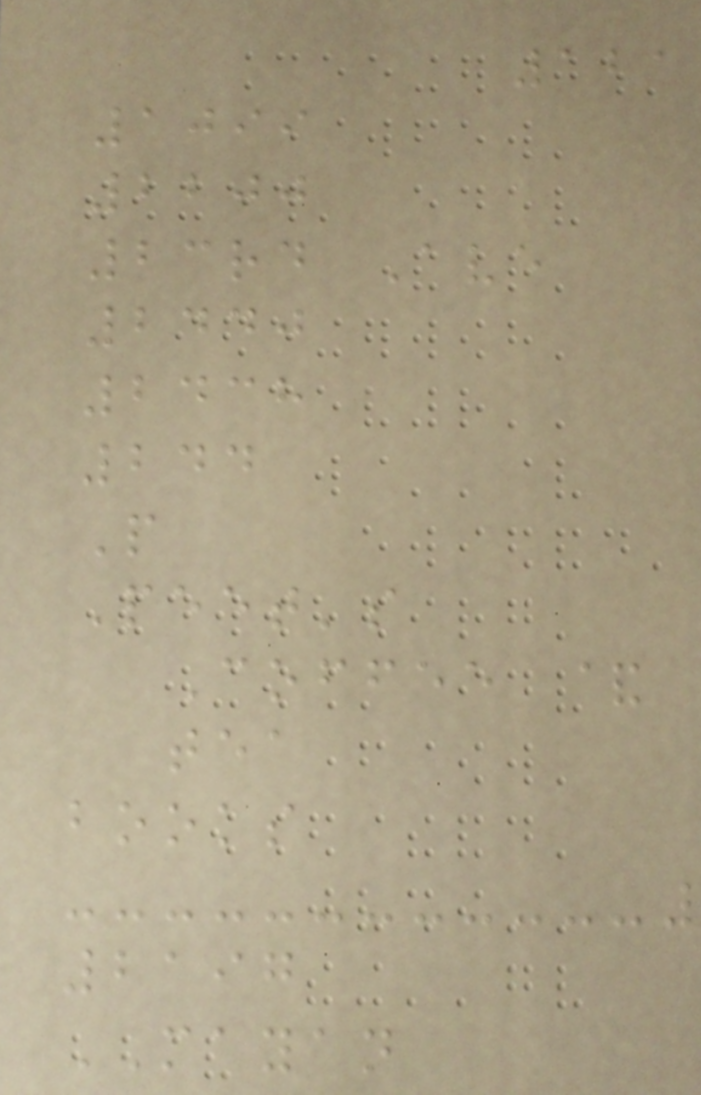121
1099
2200
23rd Ave
2440
2438
244
P
Peet's
Coffee &
tea
books
2197
MAYAN
